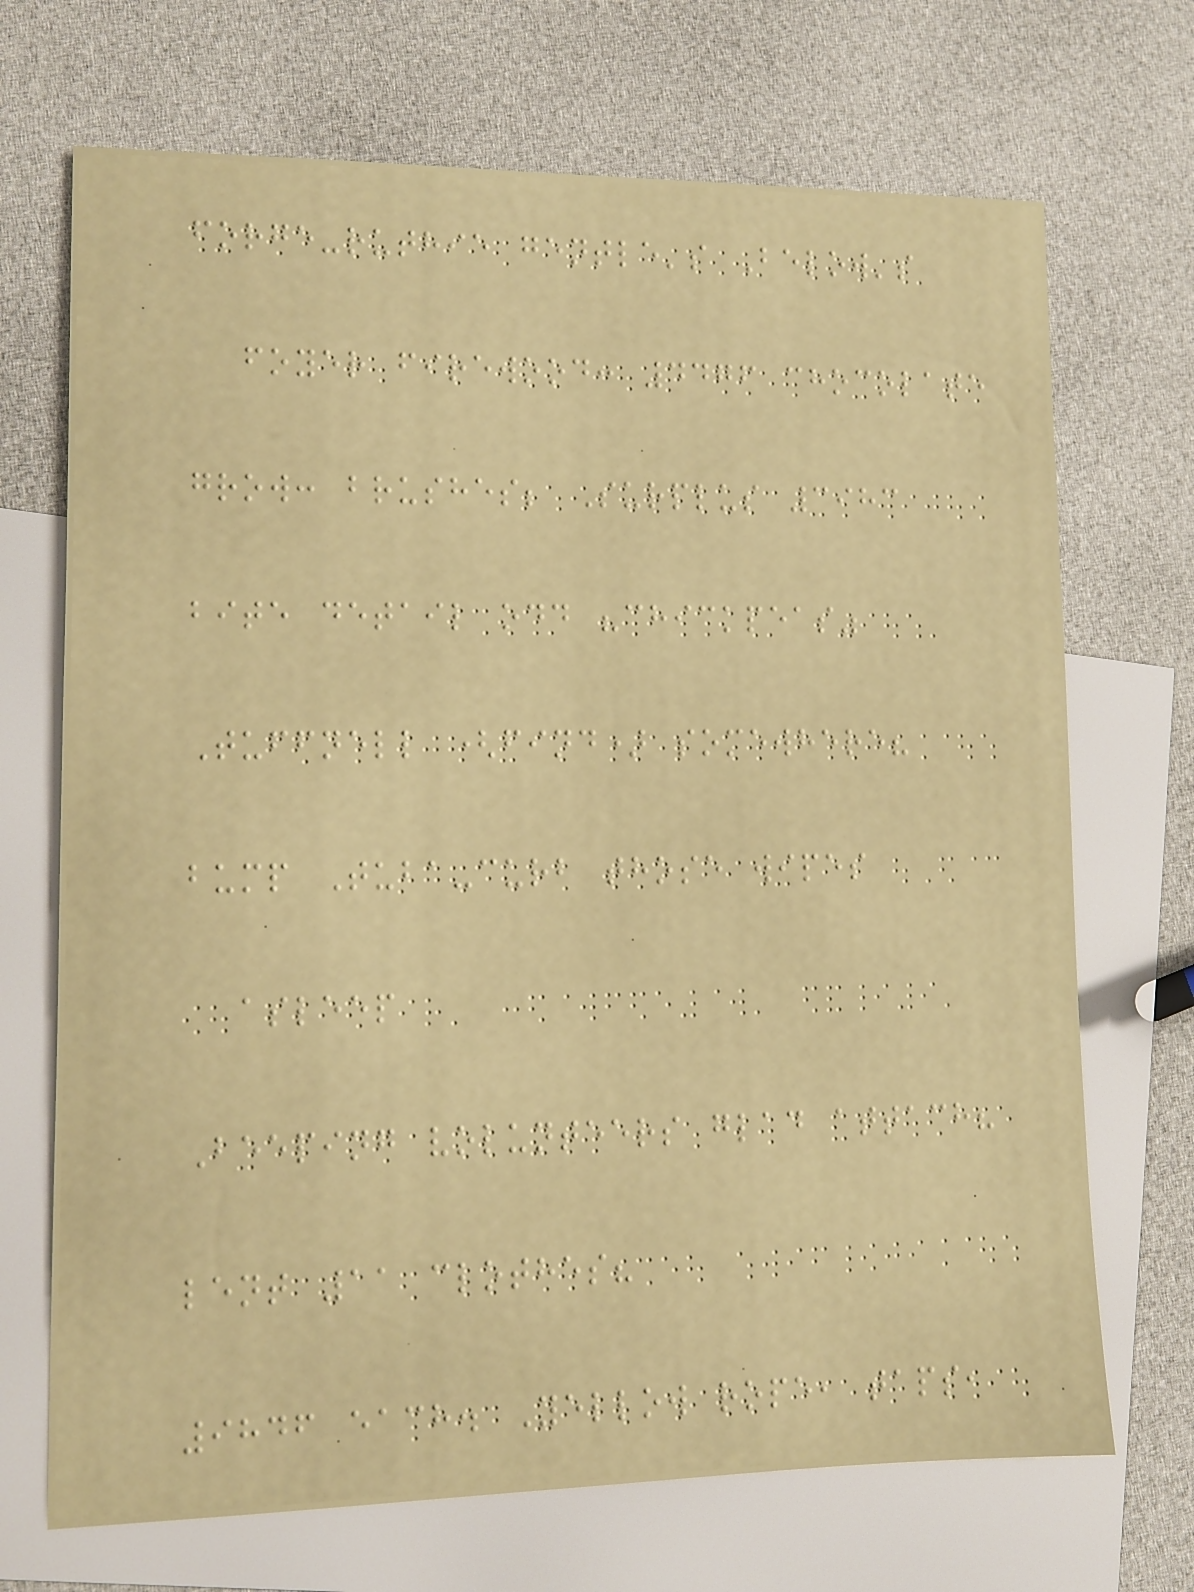forge-ruthie gentle's Below's
foyer firewood: 4476 chocolate
grow: brushes; Surplus 3983
bite detail odd "chickpeas"
Tuffnell (find) somewhere?
bump Tuba-curb those wipes
asleep
Beeping volunteers glad attach?
lent 11 clothes?
9846 each. Yellow rope, taps,
